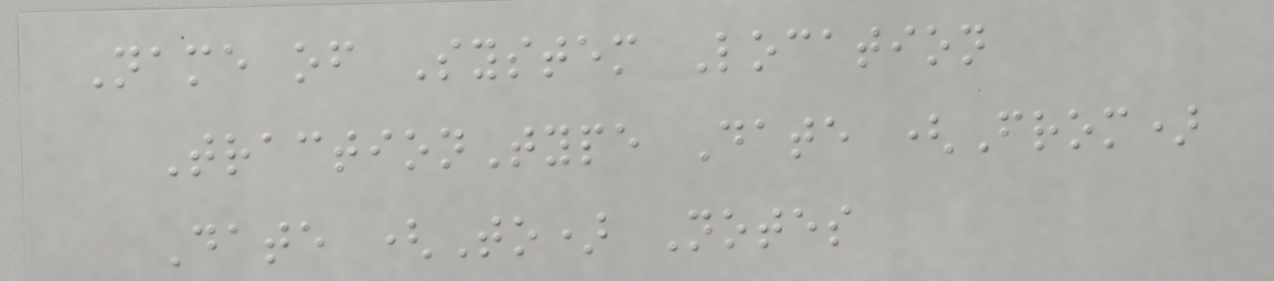Name of System Location
TractionType Date (From)
Date (To) Notes
